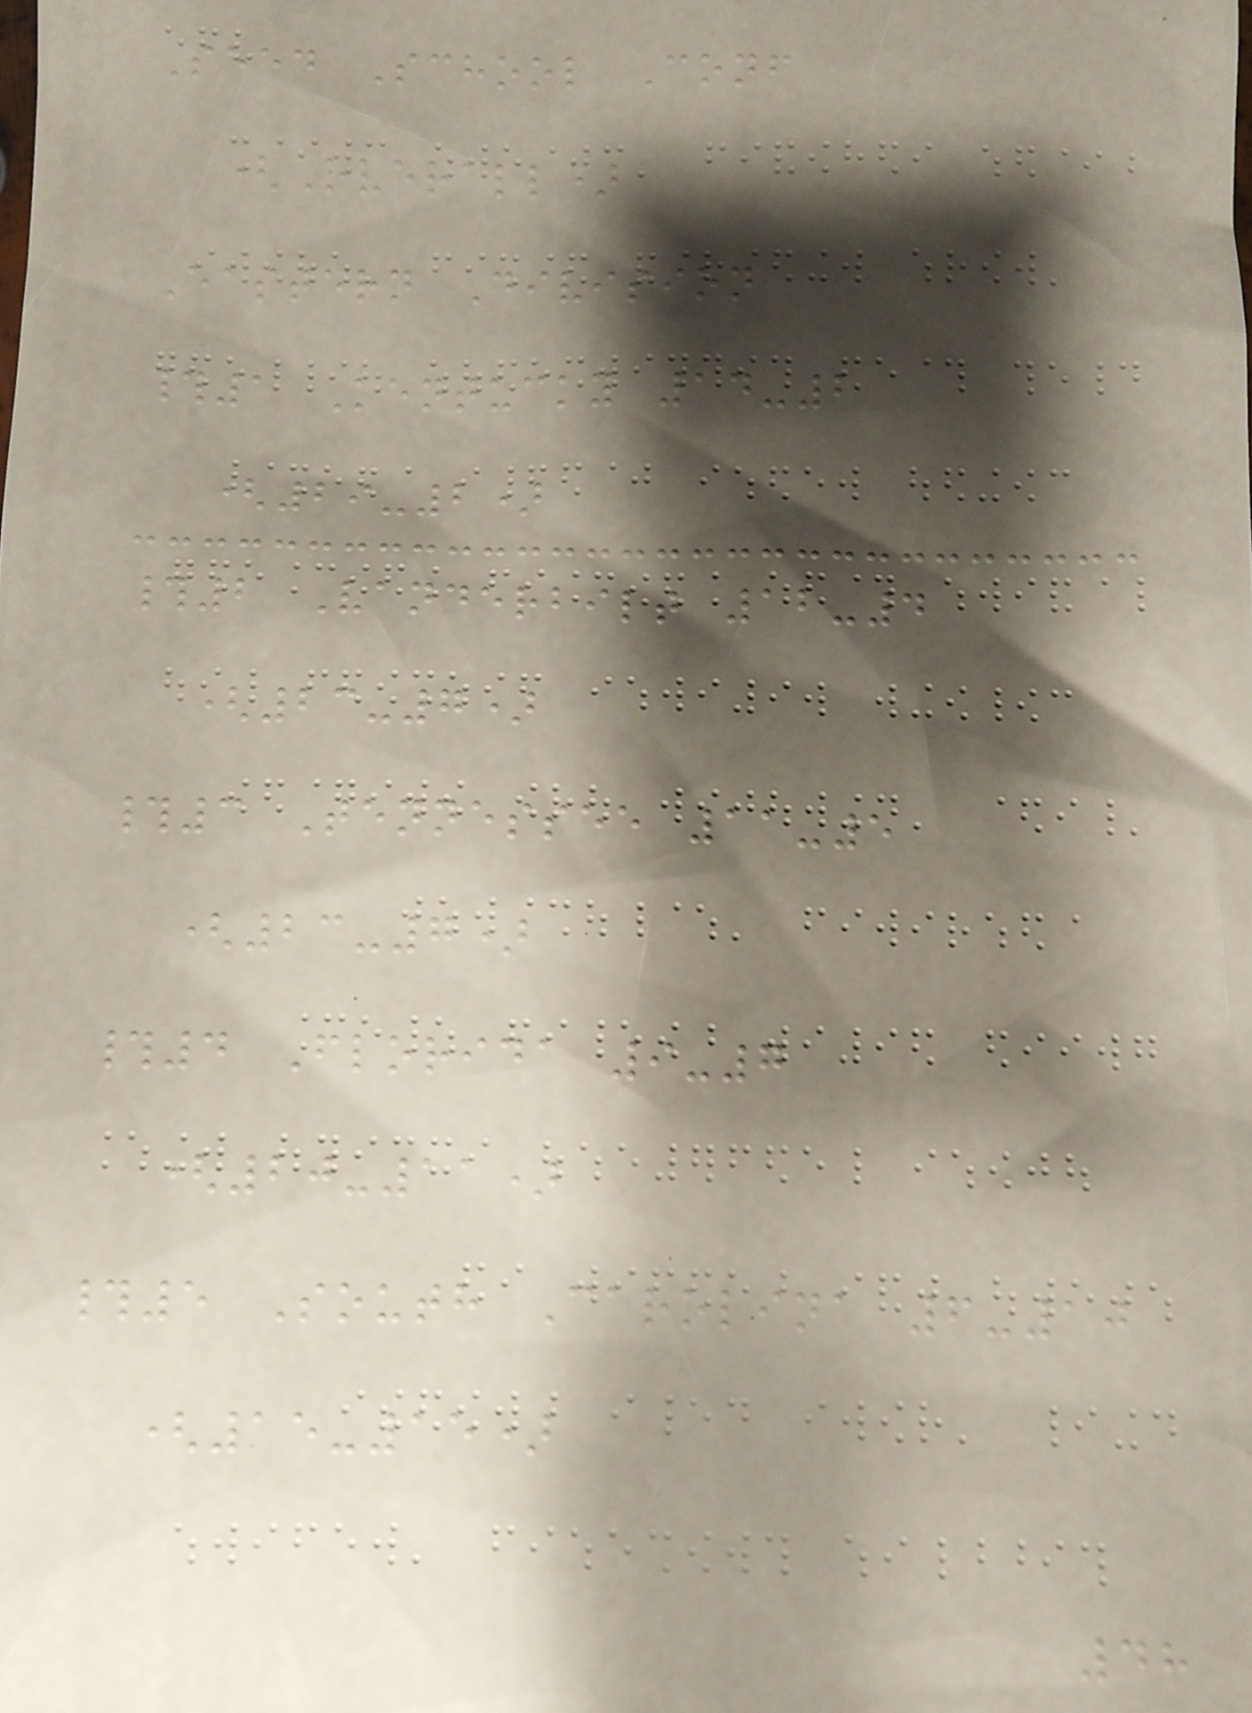Seed School Conf
(Overall)
Eastern Division
#1 Kentucky 14-2
(29-2)
#2 Vanderbilt 12-4
(23-7)
#3 Tennessee 11-5
(23-7)
#4 Florida 9-7
(20-11)
#5 South Carolina 6-10
(15-15)
48
